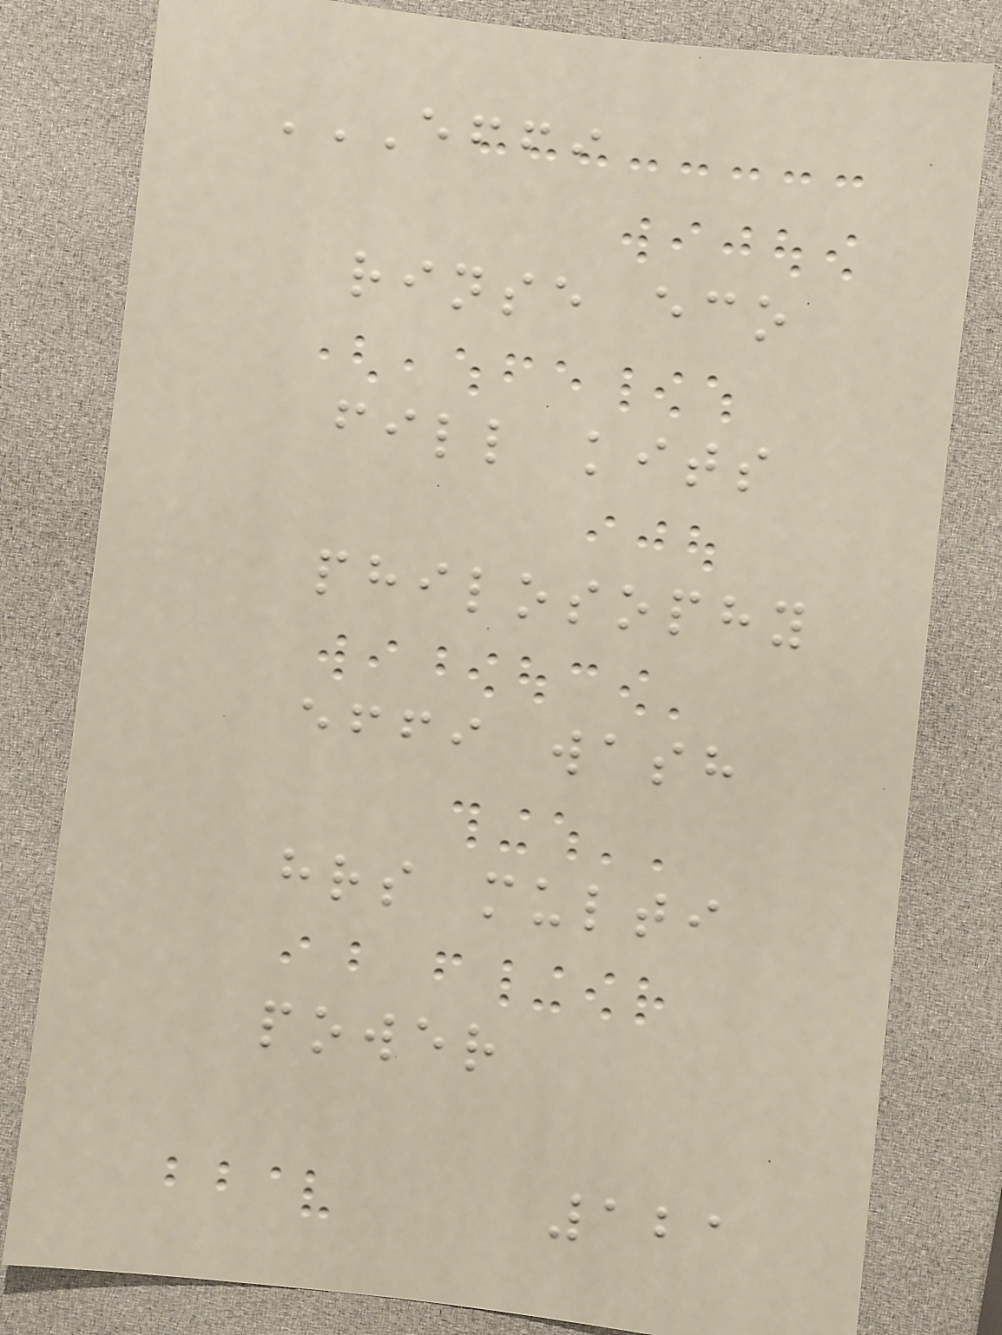EFFI
RINSE ECO
FILL KITS
PHILOSOPHY
EFFI WASH
HRS MULTI
POWER
121
